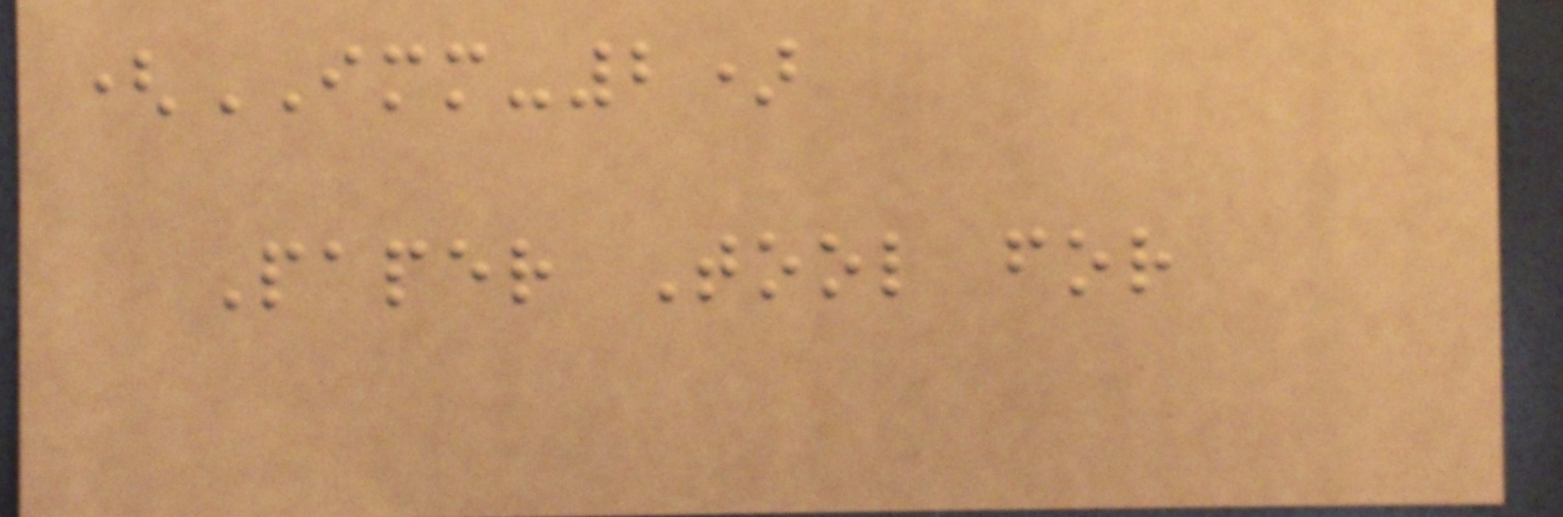(IMM-2)
Paper Tool for
